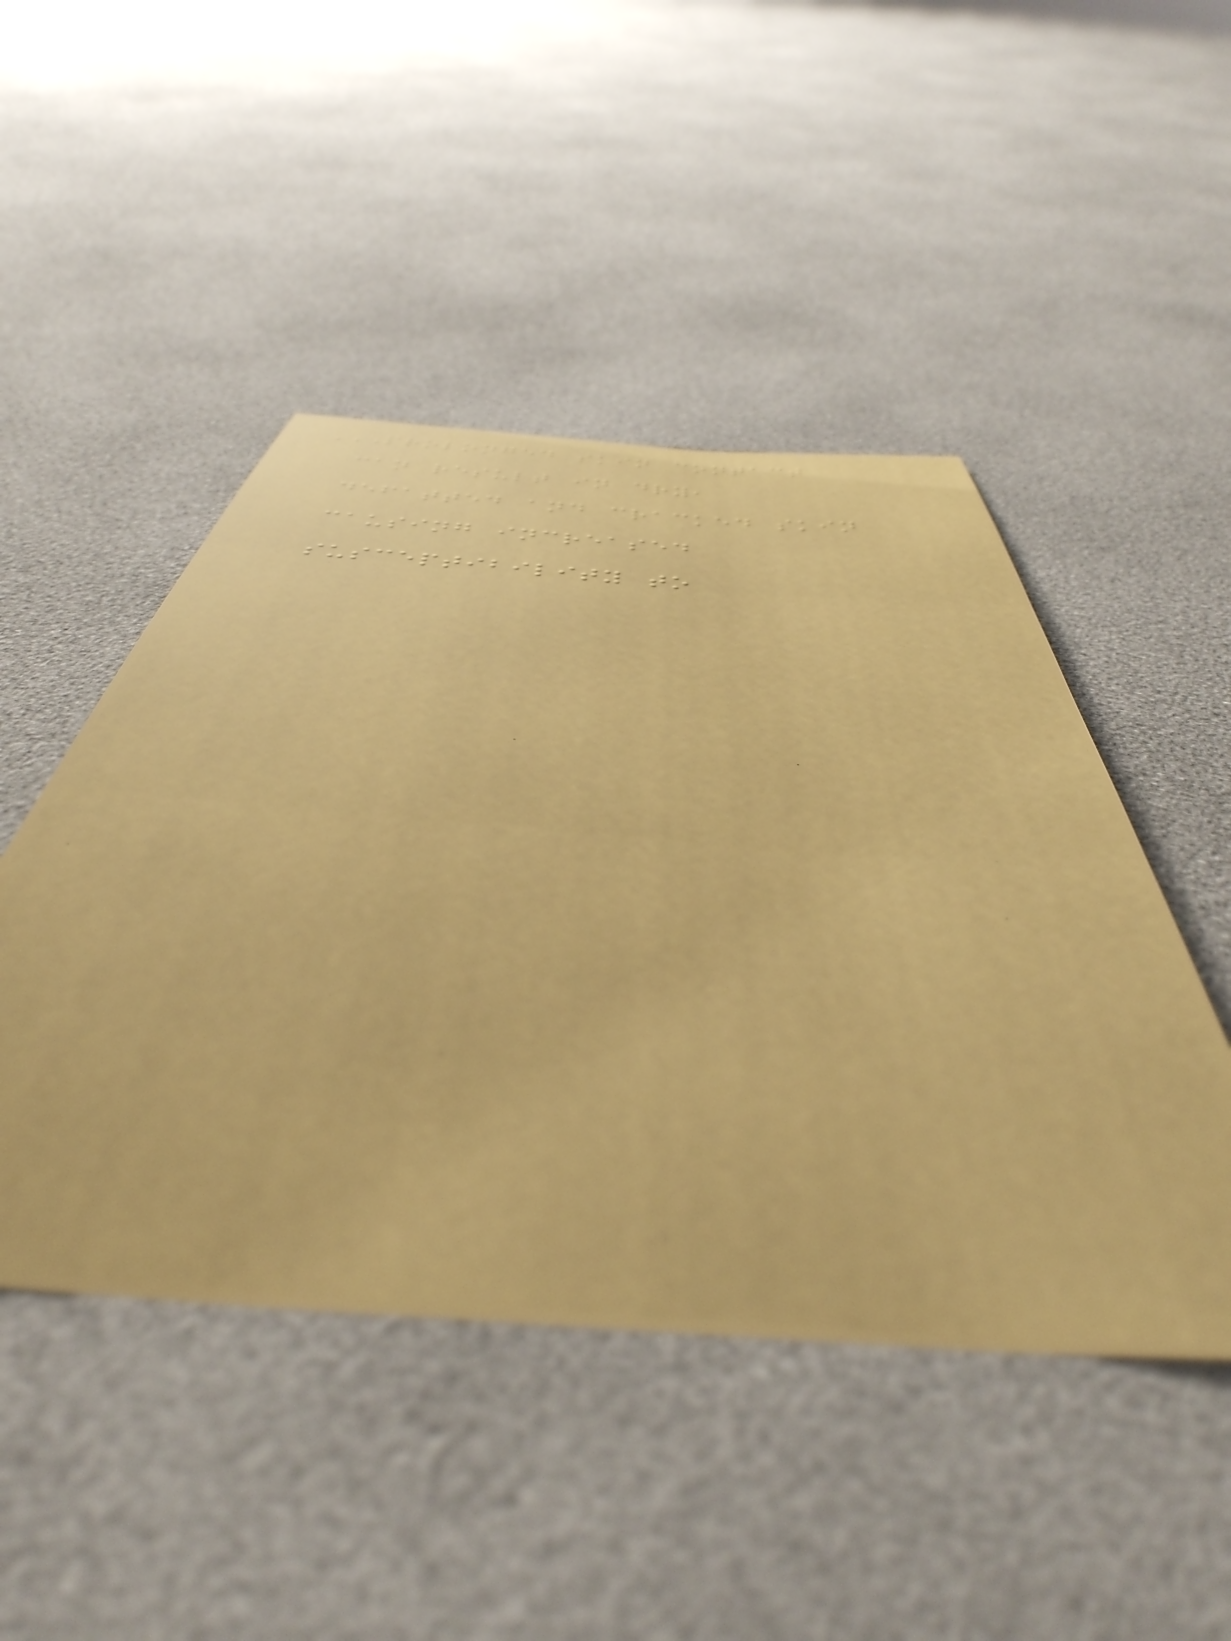PROLONGED SKIN CONTACT
CAN RESULT IN DRY,
DEFATTED AND CRACKED SKIN
CAUSING INCREASED
SUSCEPTIBILITY TO
